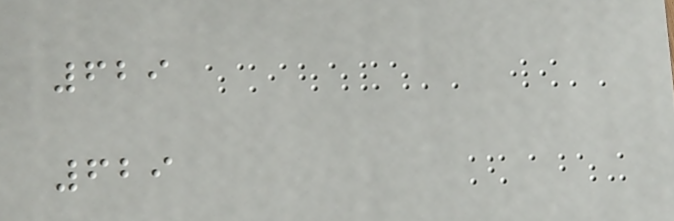629
629
